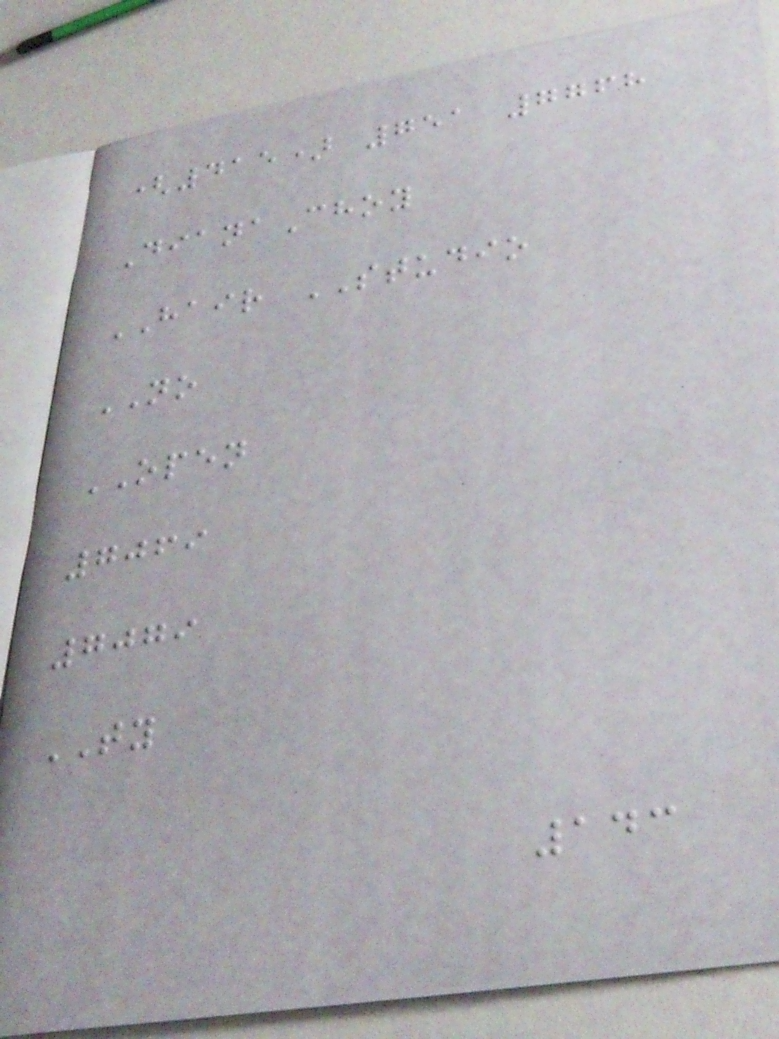(415) 751 7768
DianaChoy
HAIR STUDIO
NO
OPEN
7069
7079
TY
143
